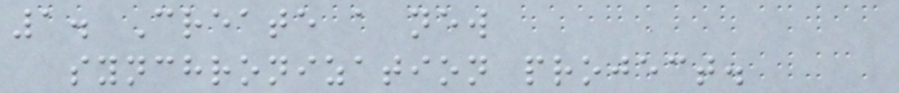1. Create a new
synchronization project.
